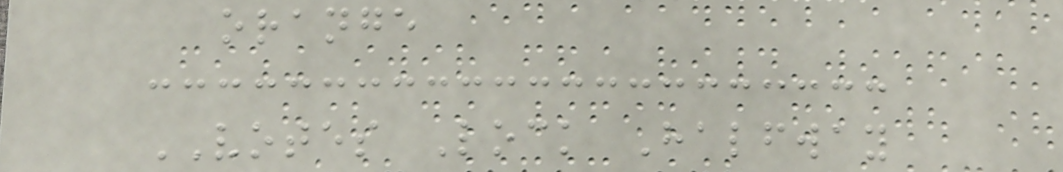orange
VOTES Lock Halfway
